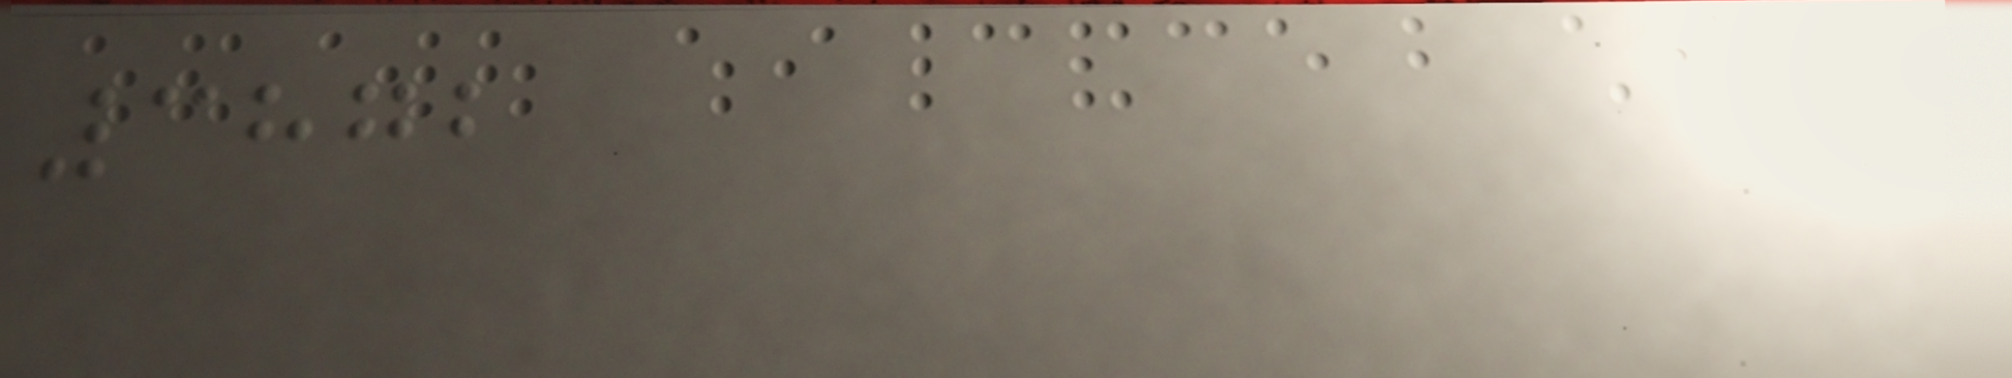3872
